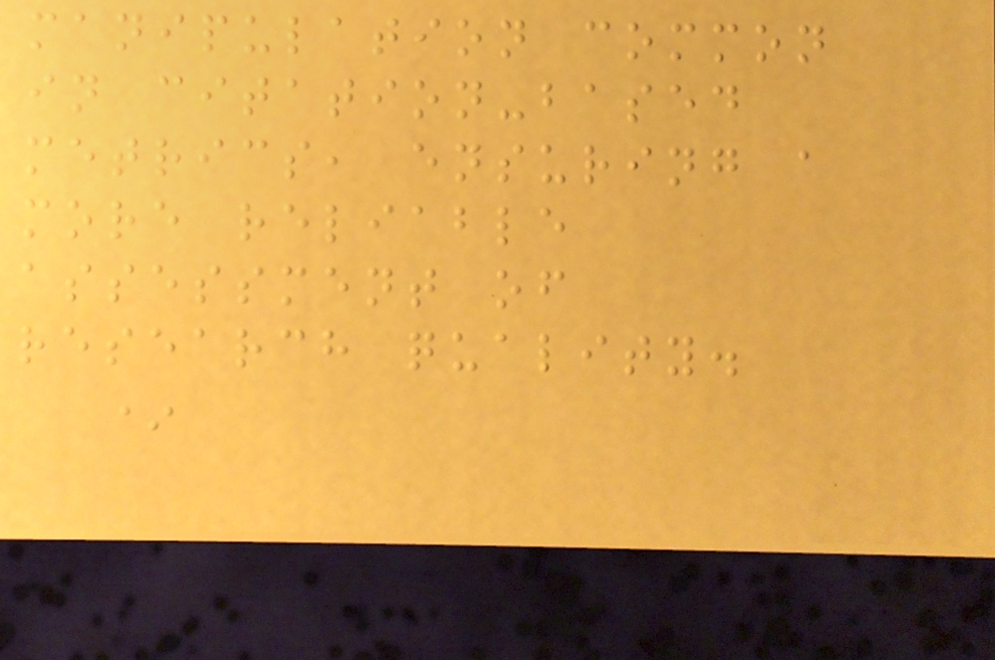manipulation common
in citation-based
metrics, ensuring a
more reliable
assessment of
research quality.
*
